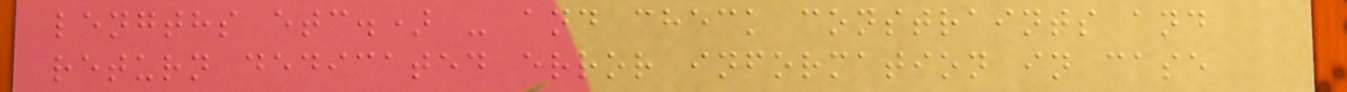lengths etc.) - and check constraints and
return dedicated error information in case
